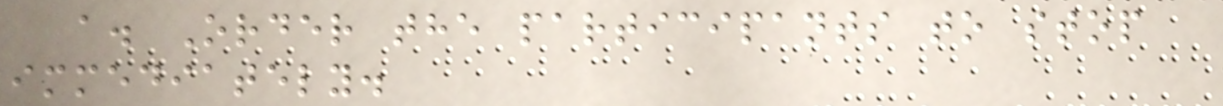a. Order the participants to stop
immediately.
